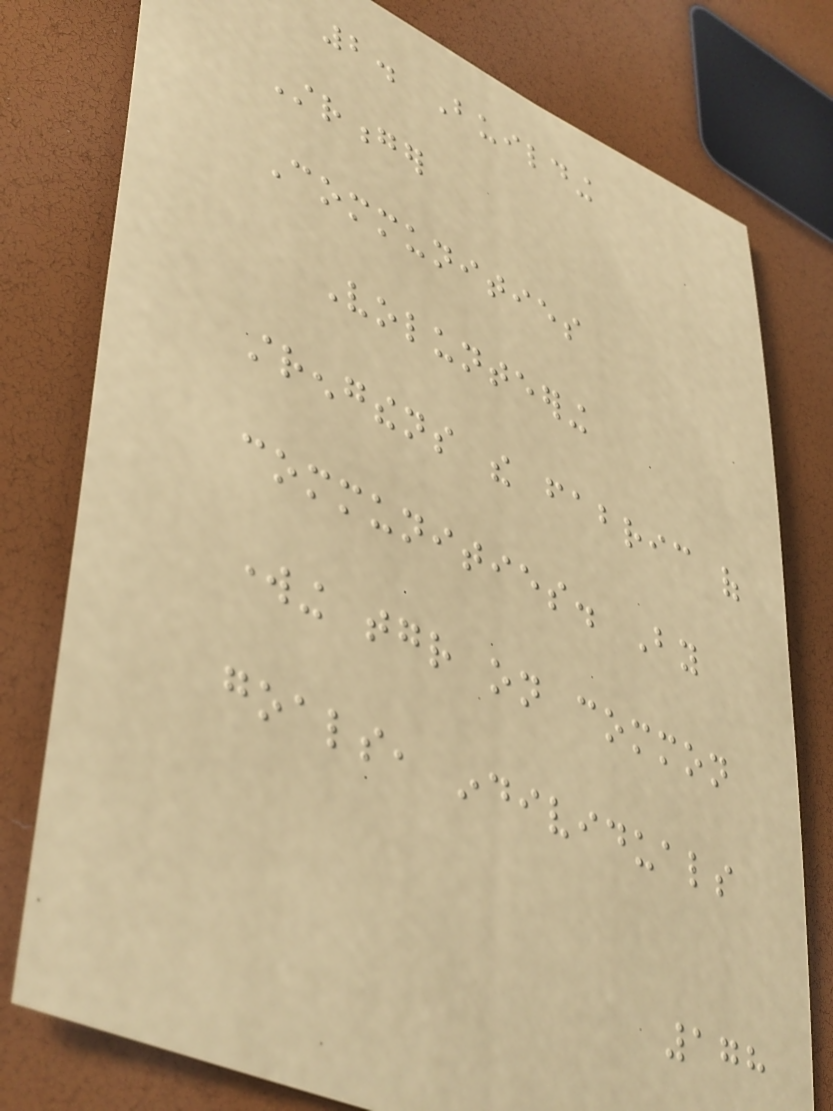2. Building
Stronger
Communities
Volunteering
strengthens the fabric of
communities. By
working together on common
goals, individuals
178
